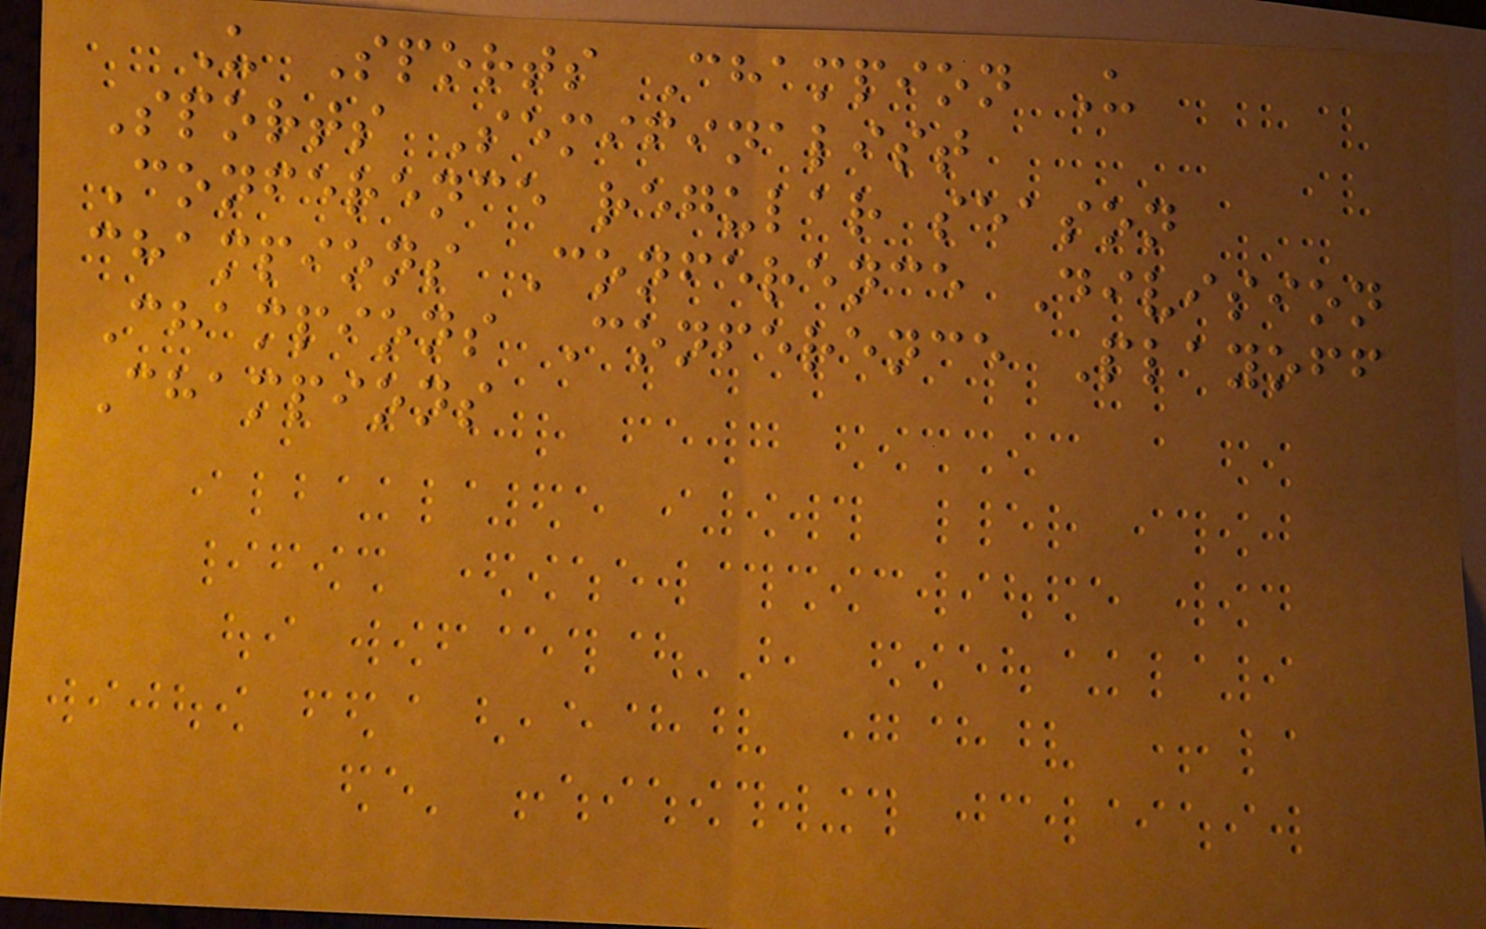U Sports Champion U
Sports Semifinalist
Conference regular season
champions Conference Division
Champions Conference Playoff
Champions
